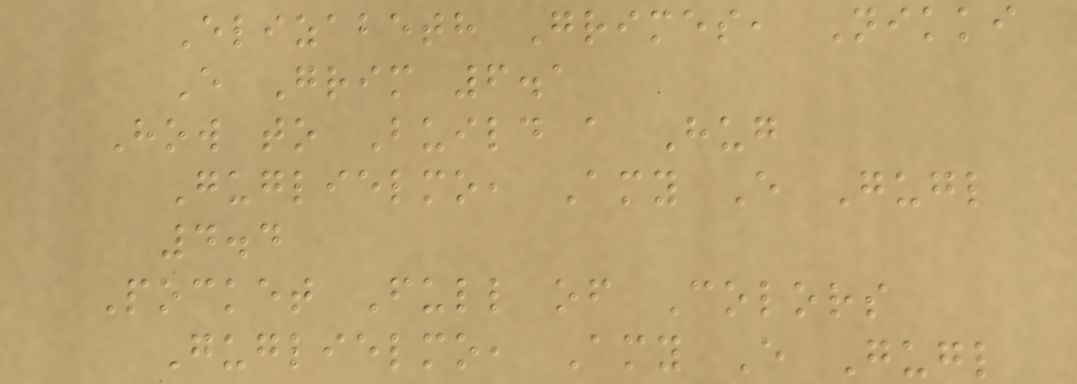Elizabeth Grimes, Nikki
E Grim 6.1
How to Build a Hug
Guglielmo, Amy E Gugl
4.4
Pocket Full of Colors
Guglielmo, Amy E Gugl
